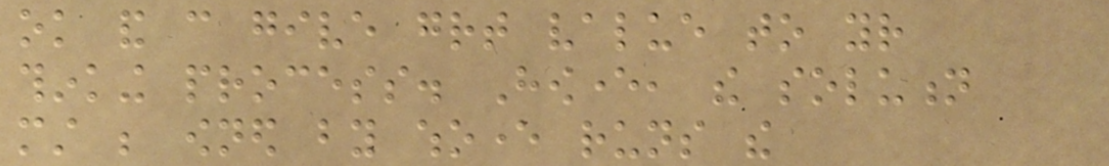ok and can give great value to your
thinking process. However, the solution
must be owned by whoever runs the
